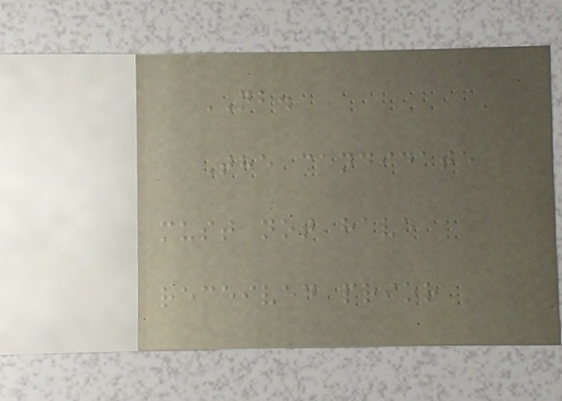NB.
The candidate
must not have
received prior
